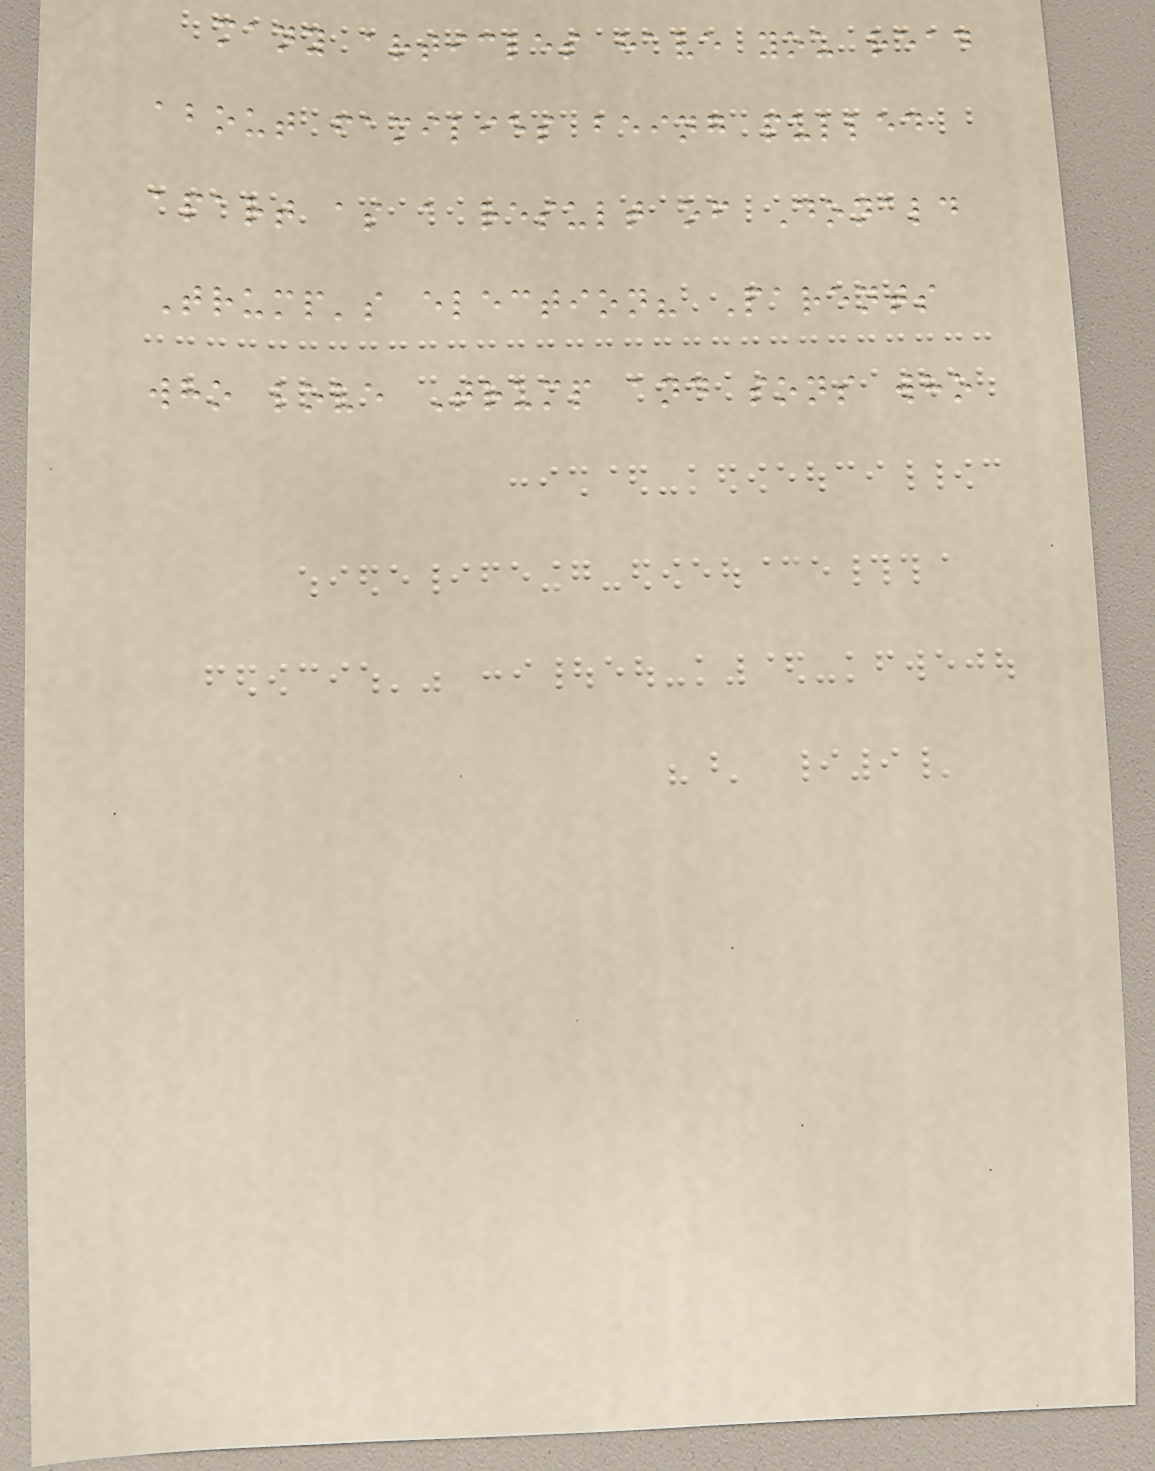many articles have you read
about families being pulled
apart as a result of Donald
Trump's election? Parents
who love Trump and sons who
